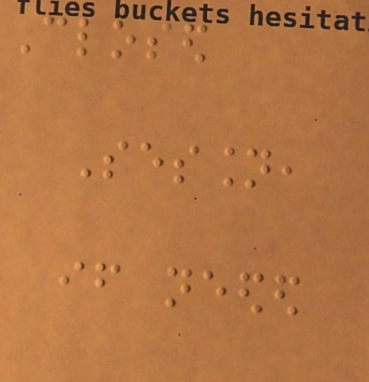Closed
Session,
if needed
